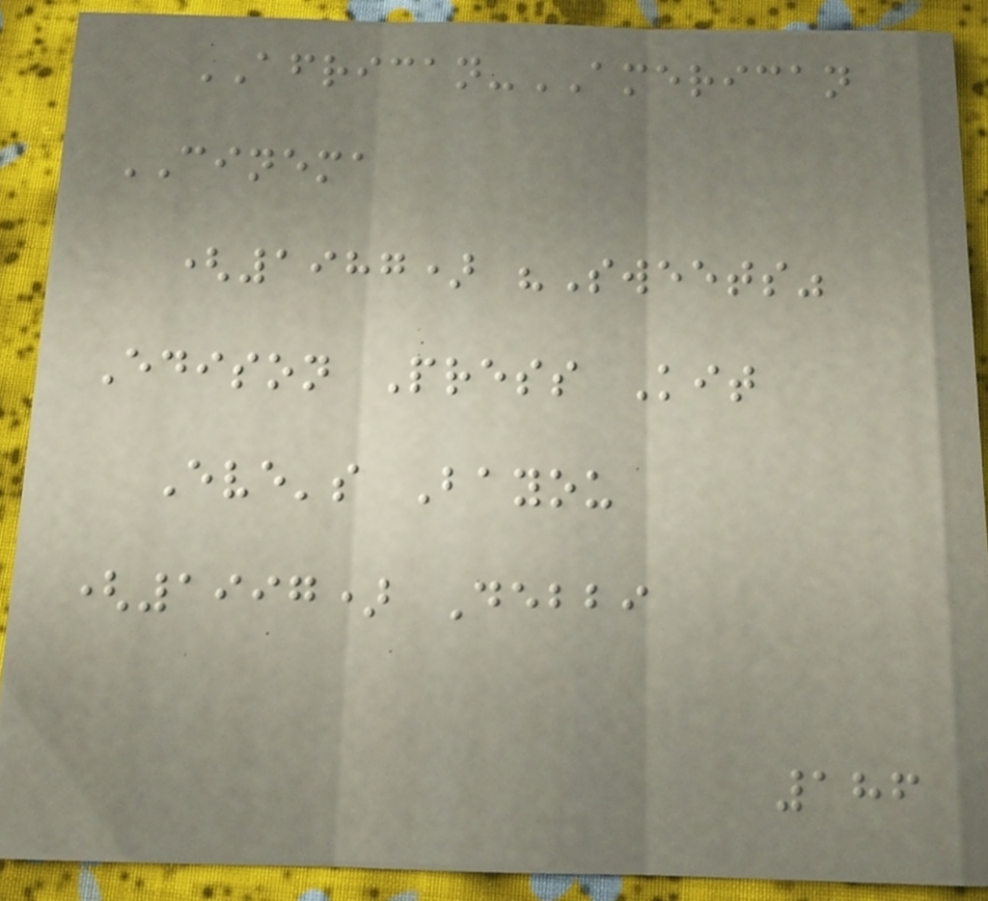AFRICAN-AMERICAN
CINEMA
(1987) "Sweets"
Edison Press Kit
Eve's Bayou
(1997) Debbi
186
